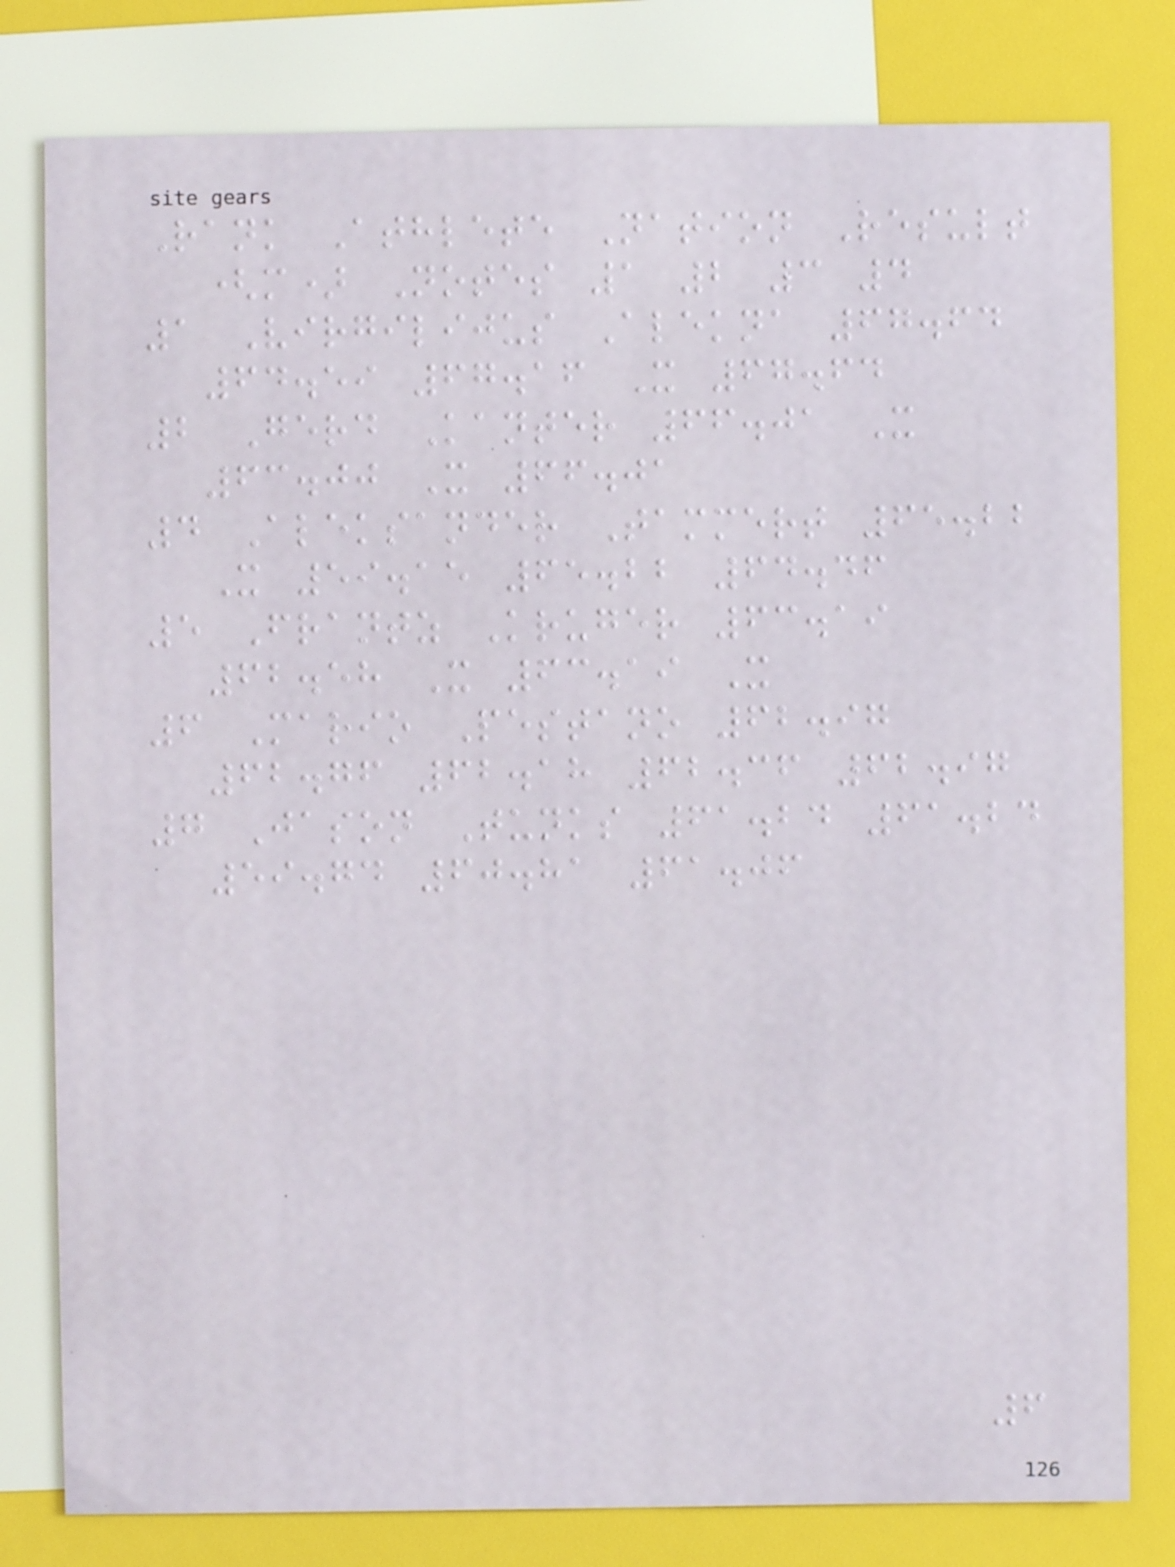Rank Athlete Nation Result
(m) Notes 1 2 3 4
1 Virgilijus Alekna 67.64
64.59 67.16 X 67.64
2 Gerd Kanter 66.01 X
63.00 X 66.01
4 Aleksander Tammert 65.22
X 59.15 65.22 64.46
5 Frantz Kruger 63.19
62.58 X 63.19 X
6 Mario Pestano 62.97
62.76 62.18 62.36 62.97
7 Jason Tunks 61.24 61.24
59.74 60.81 61.06
6
